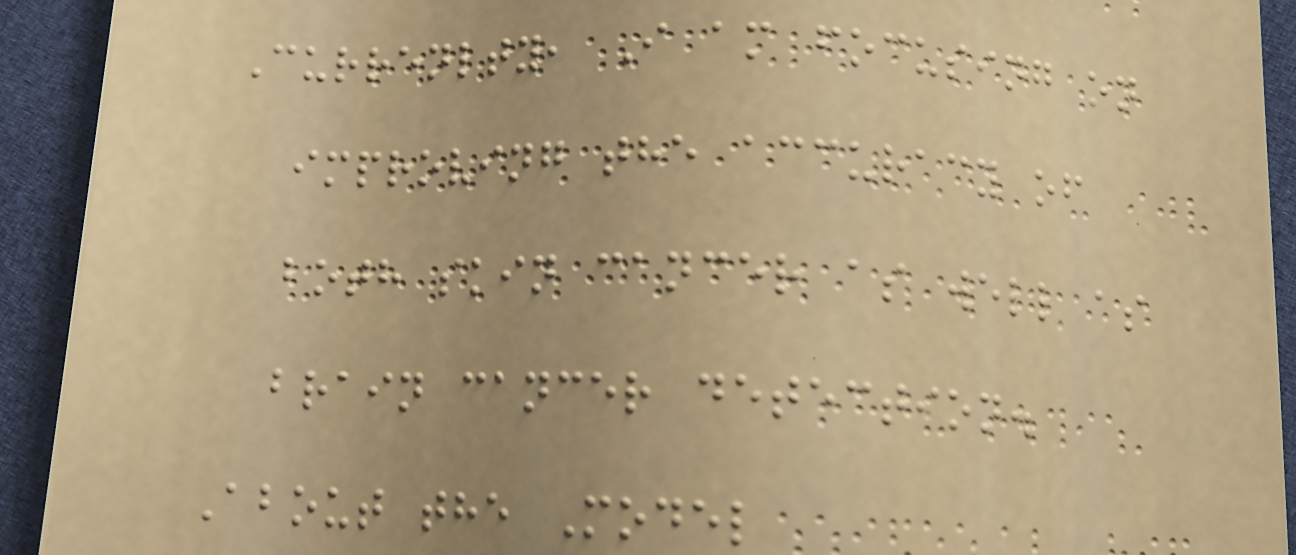Currenlty, I am focusing on
improving the accuracy of
both skin cancer as well as
brain cancer detection.
About the Model
